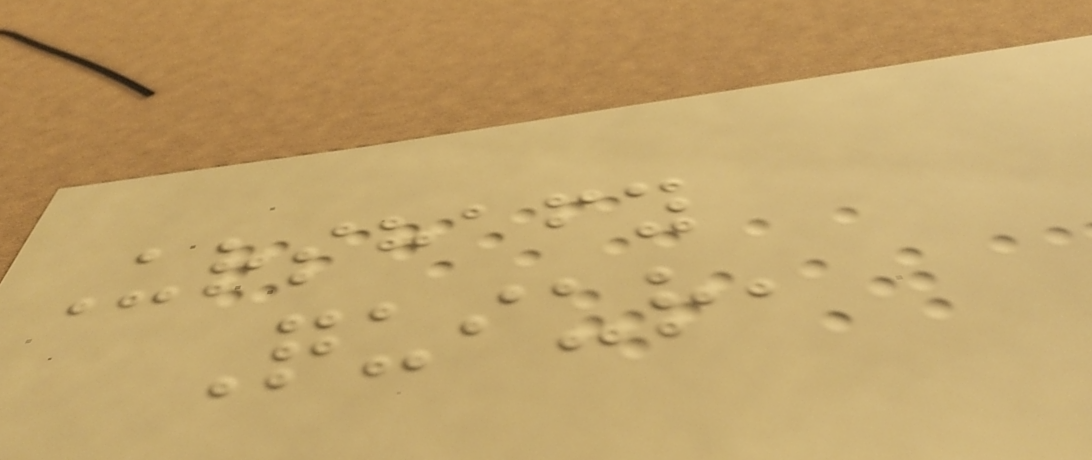Urshafy
Quiur,
